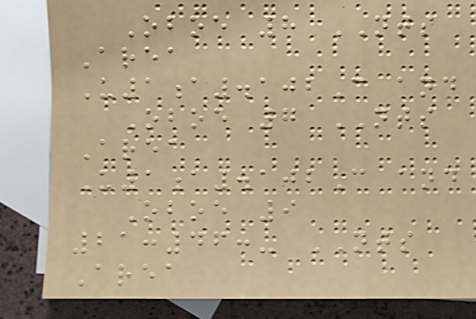Oboe 8 NTS
Area
U1a.102C and
Oboe 7 NTS
Area
U1a.102C and
Oboe 9
21:46:- NTS
Area
